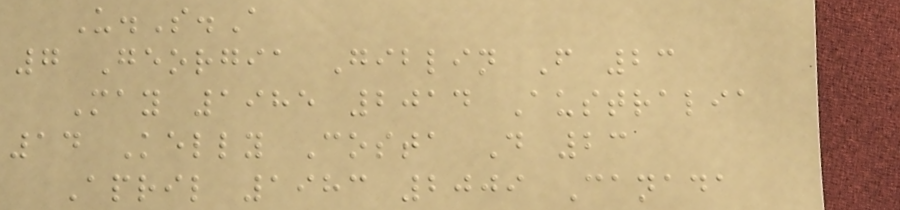U.S.A
7 Georgia Giblin F 23
May 1985 2014 Australia
14 Kelly Costa D 23
April 1983 2009 Canada
